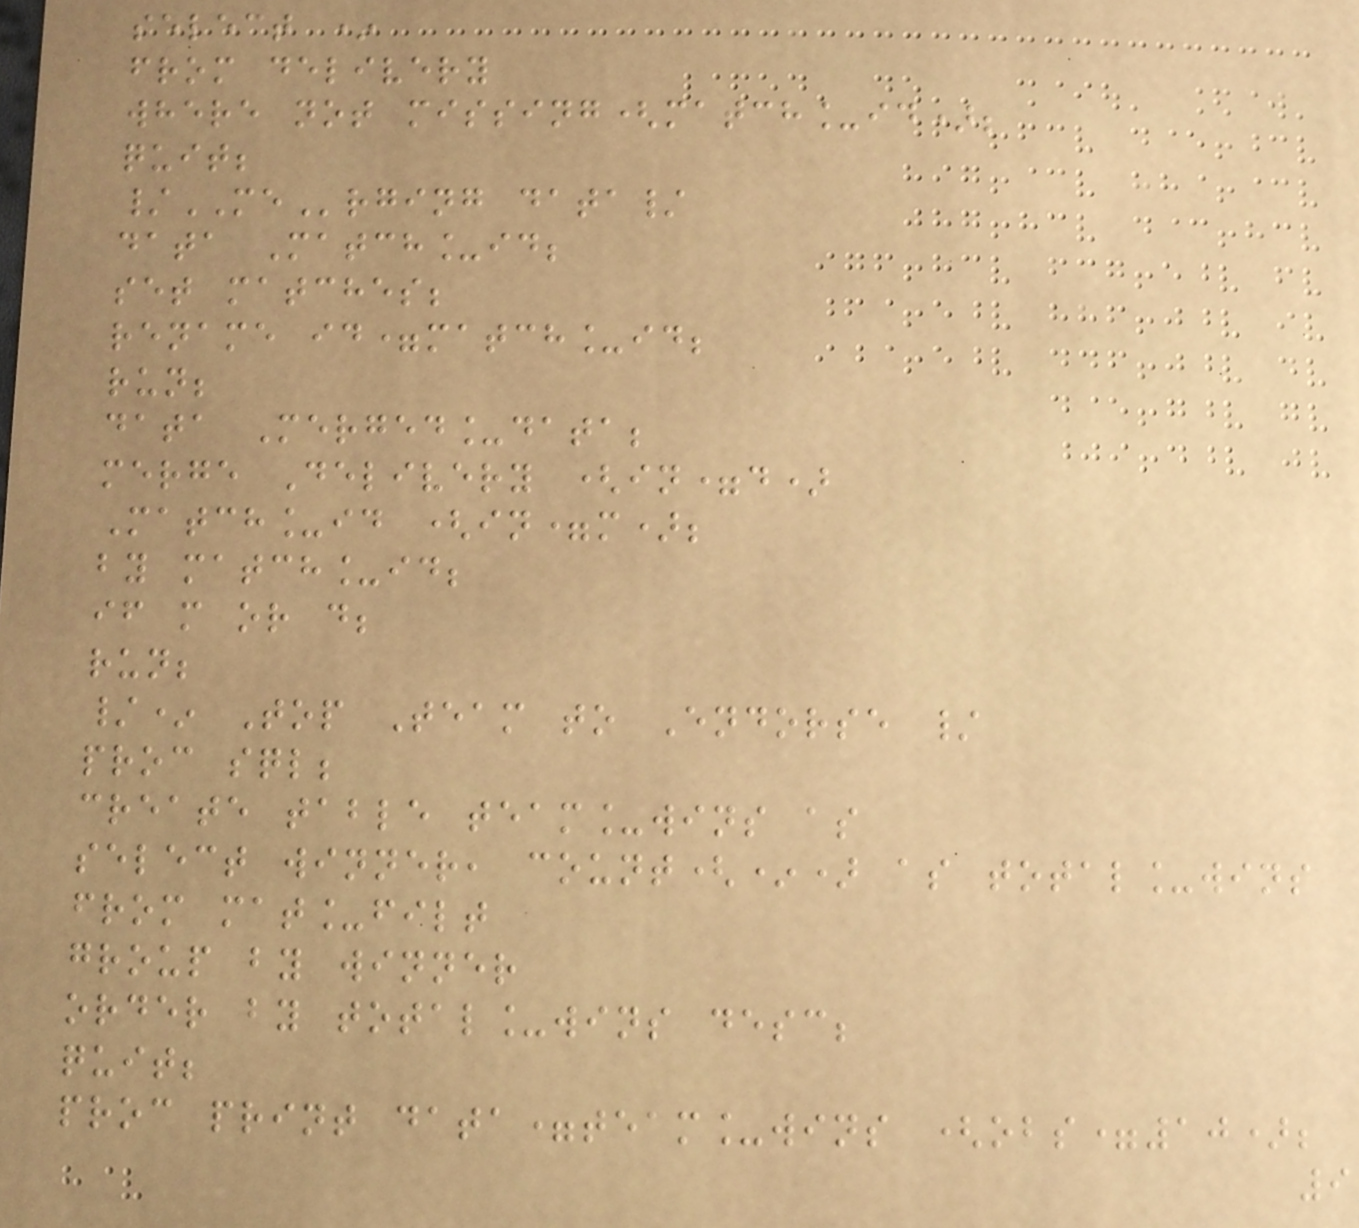select *
from delivery
where not missing(match_id);
quit;
/MErging data/
data Match_id;
set matches;
rename id=match_id;
run;
data Merged_data;
merge Delivery (in=d)
Match_id (in=m);
by match_id;
if m or d;
run;
/* Top Team to Endorse /
proc sql;
create table team_wins as
select winner, count(*) as total_wins
from mat_filt
group by winner
order by total_wins desc;
quit;
proc print data=team_wins (obs=10);
9
